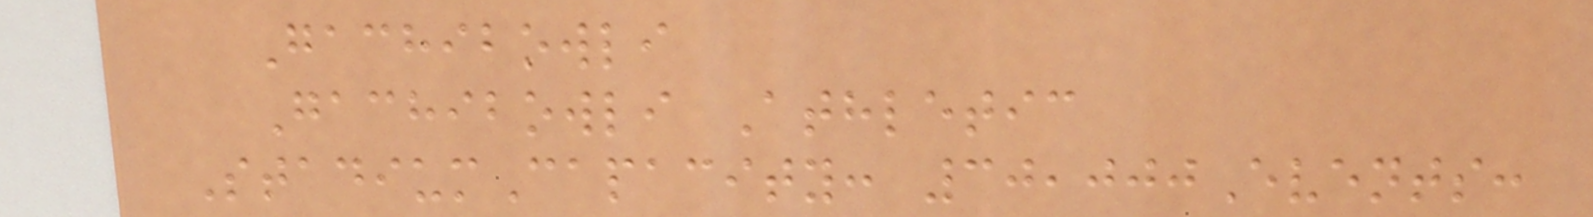Gachibowli
Gachibowli Athletic
StadiumCapacity: 30,000Events:
